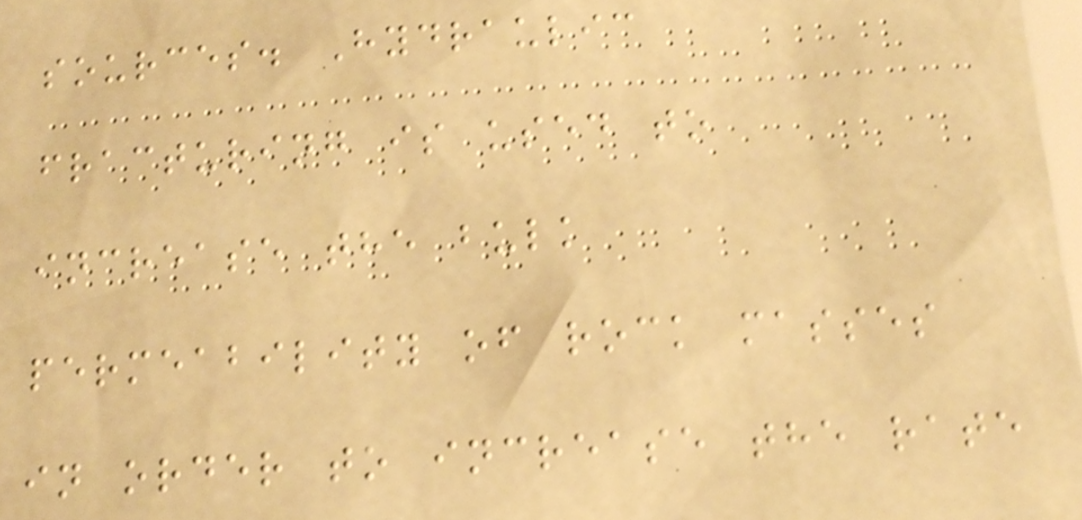sources. Hydraulic
fracturing is used to
increase the bulk
permeability of rock masses
in order to increase the rate
